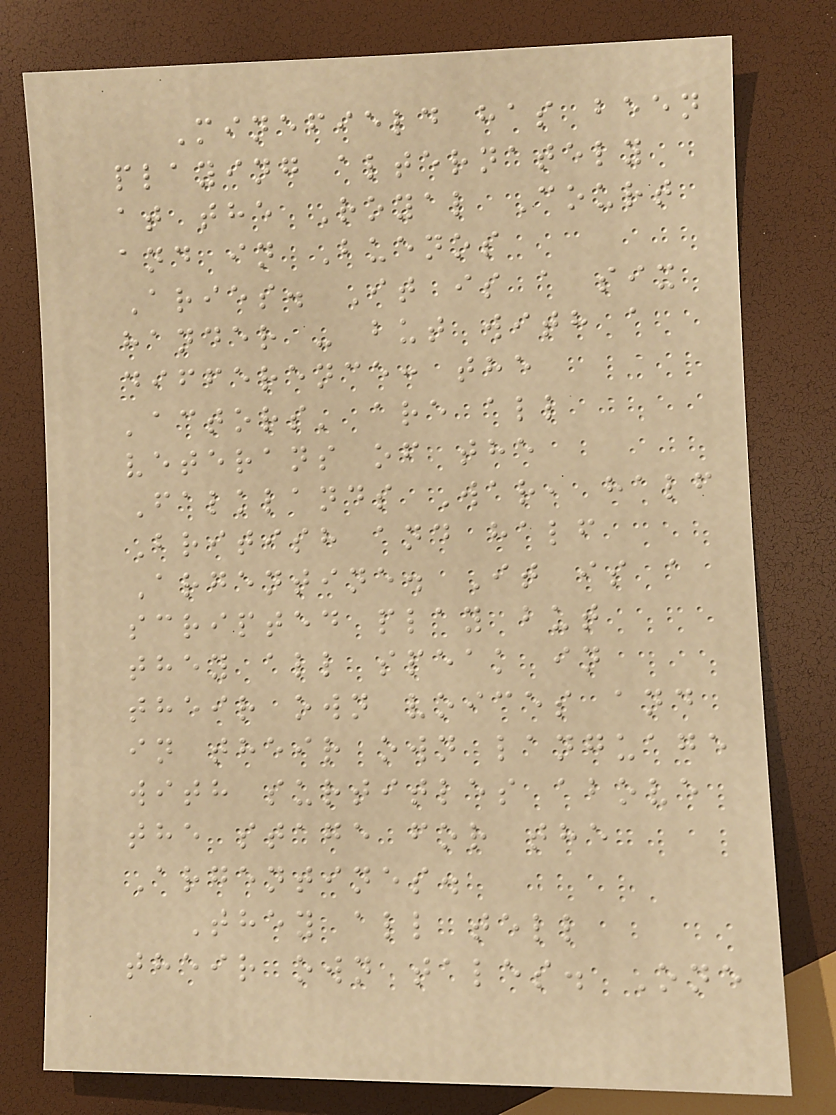Minefield has been
playing alternately
at the Royal Court
and in Buenos
Aries. It is a six
hander - but with a
difference: the
'actors' are all
veterans of the
Falklands War, half
British and half
Argentine. It is a
scripted play but
they all speak in
their own voices and
in their own language
with surtitles above
the stage for the
Argentines.
They all tell
their own tales. One
